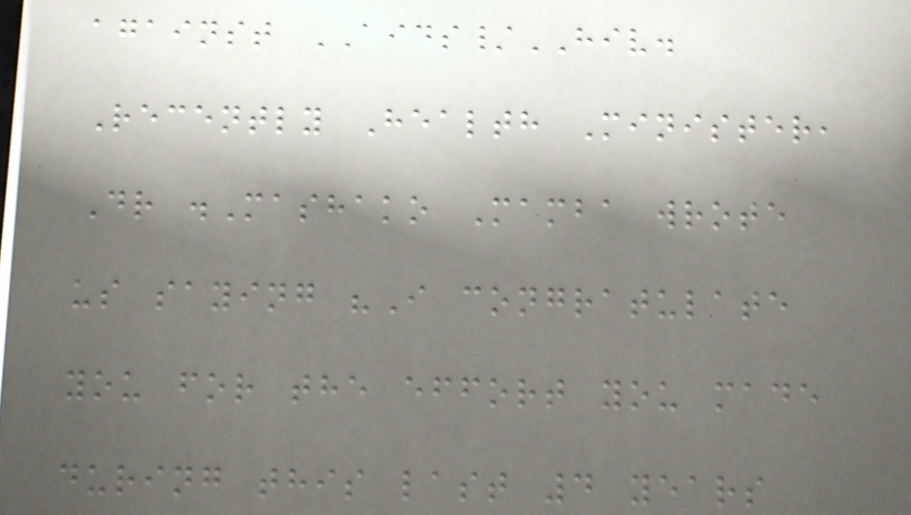against AIDS/HIV.
Recently Health Minister,
Dr .Mashako Mamba wrote
us saying "I congratulate
you for the effort you made
during this last 4 years
